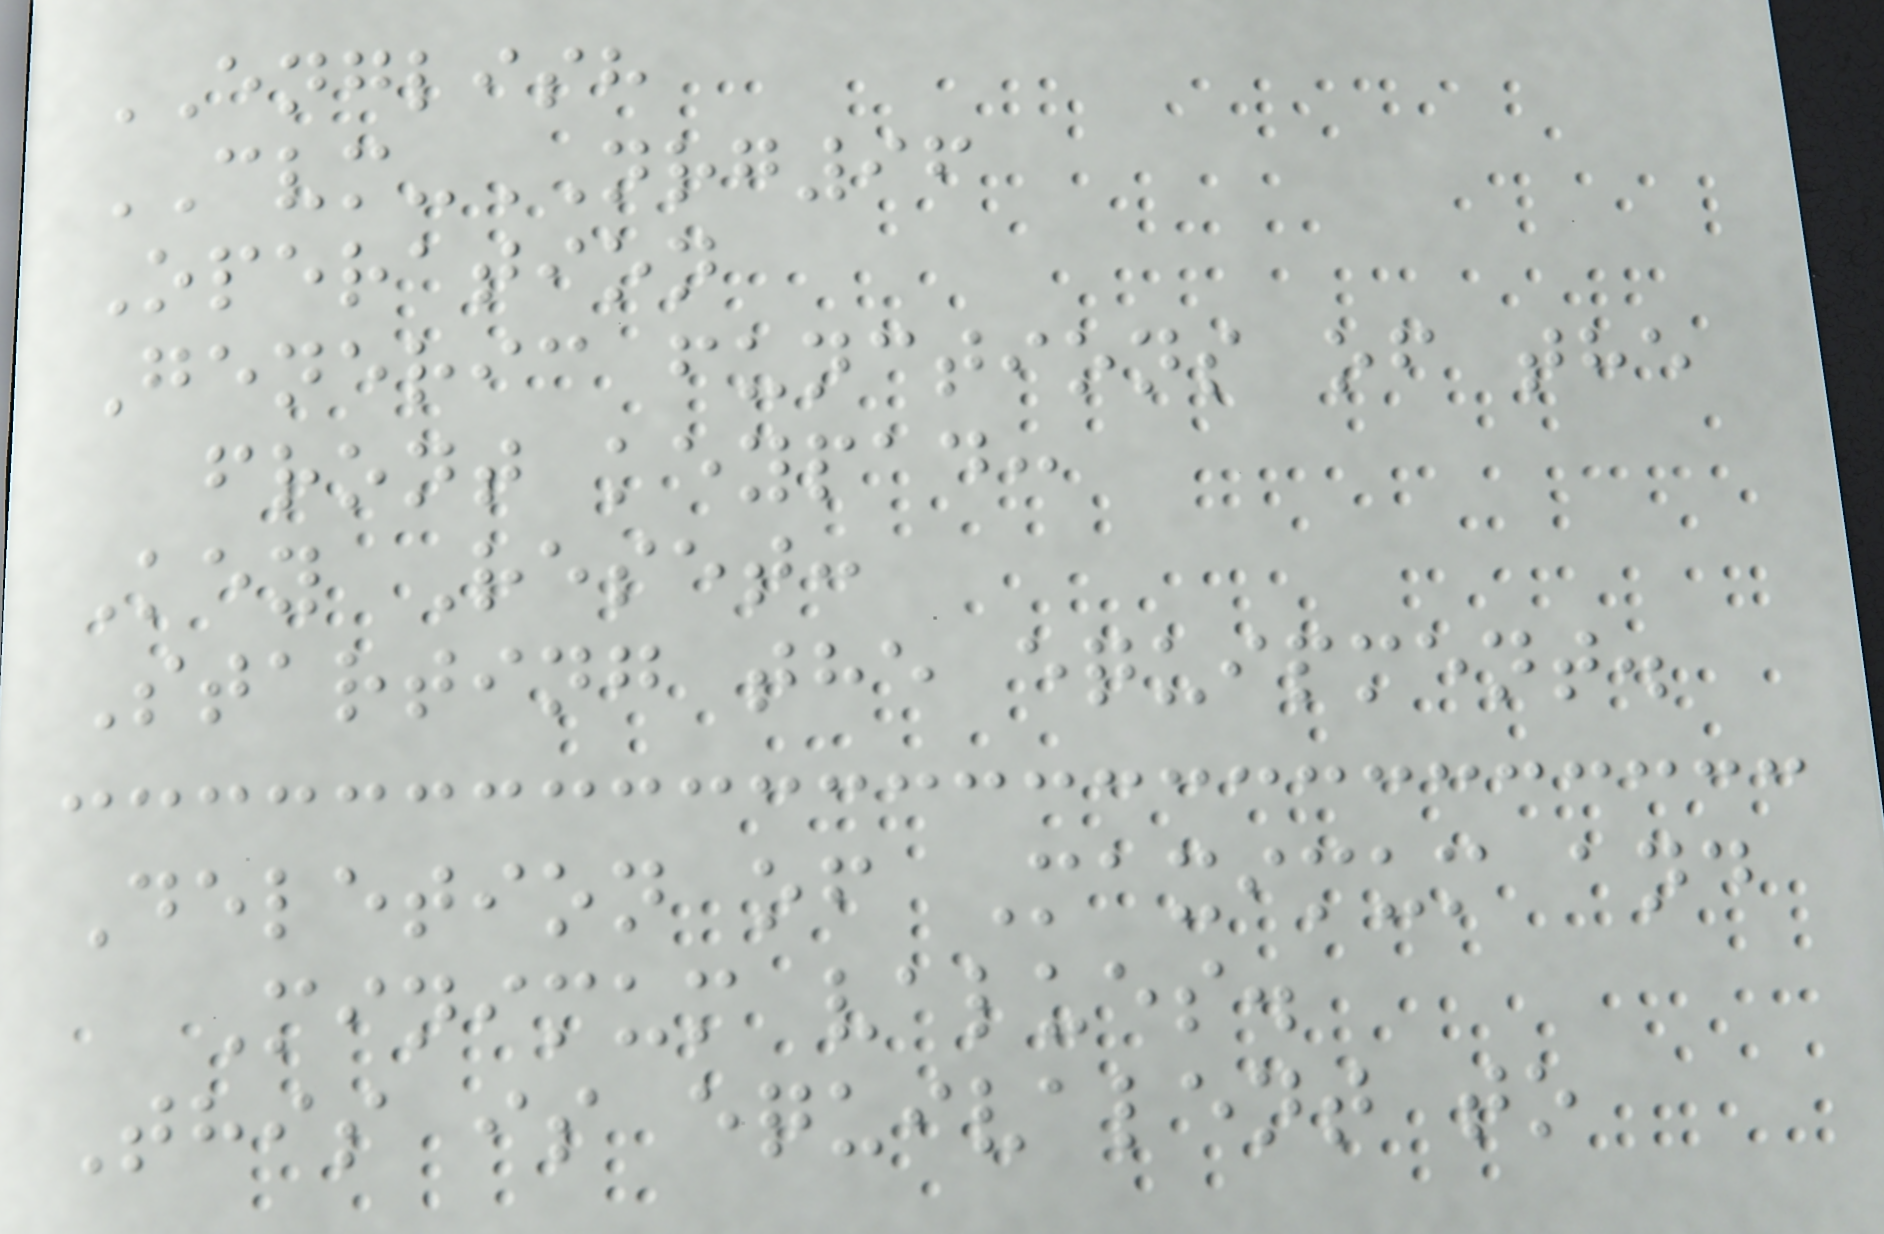ENGLISH
CVM-NRG96
Operation
Generic functions of the
front keypad:
Key Reset:
Starting the equipment.
Deletion of Maximum and
Minimum values.
This is equivalent to
